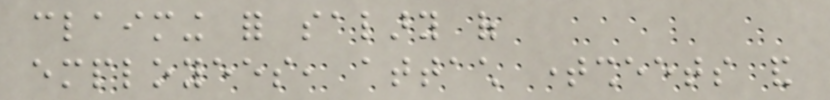claiming for salary of
employees, attach timesheets and
